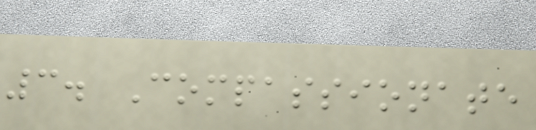3. Compassionate
